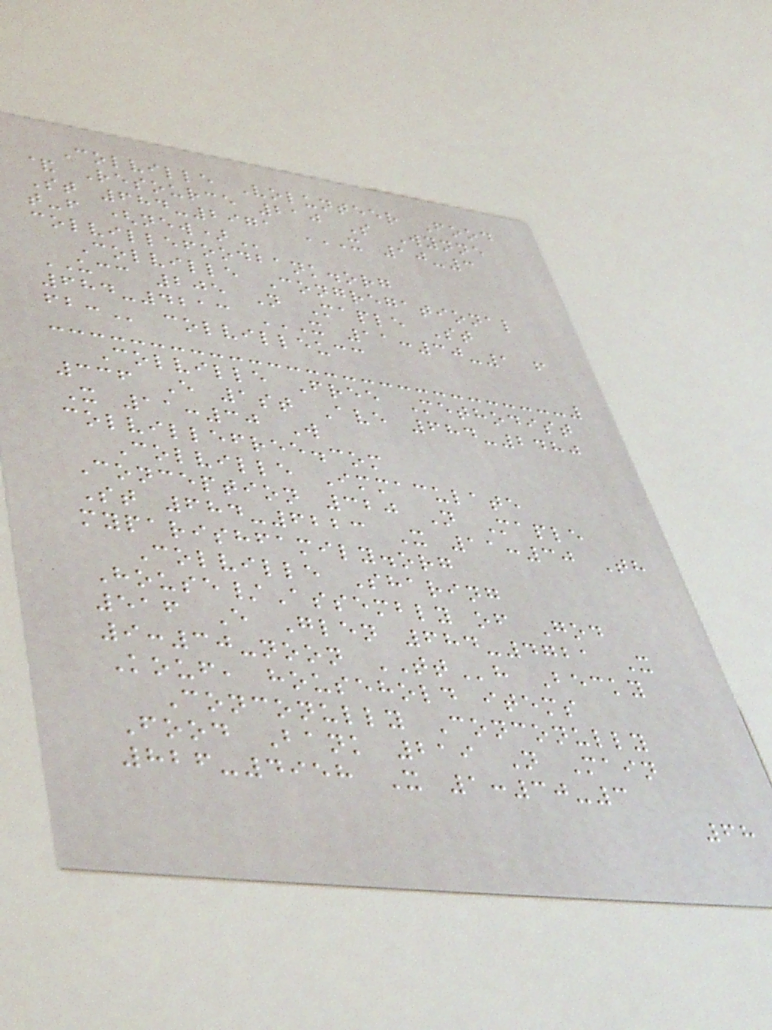Colville Volunteer Food
& Resource 210 S Wynne
St 684-2971 X 10-3
T-F (NEW)
colvillefoodbank.org
Colville Congregational
UCC 205 N Maple St
684-4213 X 11:30-1 F
FB: colvilleucc
Colville Free Methodist
336 E 1st Ave 684-2480
X 11:30 W
colvillefree.com
Colville Immaculate
Conception 320 N Maple
St 684-6223 X 11:30 Th
myparishfamily.org
Colville Sharing
House/Assembly of God
516 E Glen 684-4721 X
9:30-noon TTh Becky
Kouf, household items
Conconully Conconully
Food Bank 219 N Main
826-4958 X 1:30-3
68
